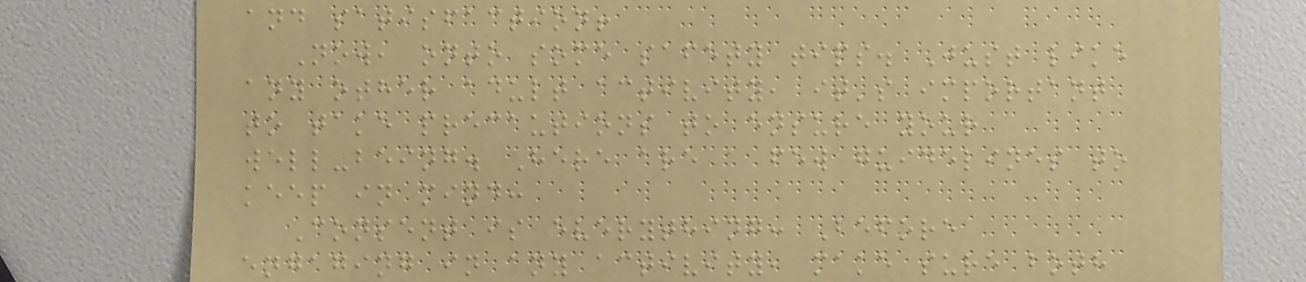and satisfaction!
Now, onto some safety tips. Just like
any other adult activity, it's important
to take precautions to ensure your
well-being. Here are a few guidelines to
keep in mind:
Consent is everything: Before
engaging in any activity, make sure both
